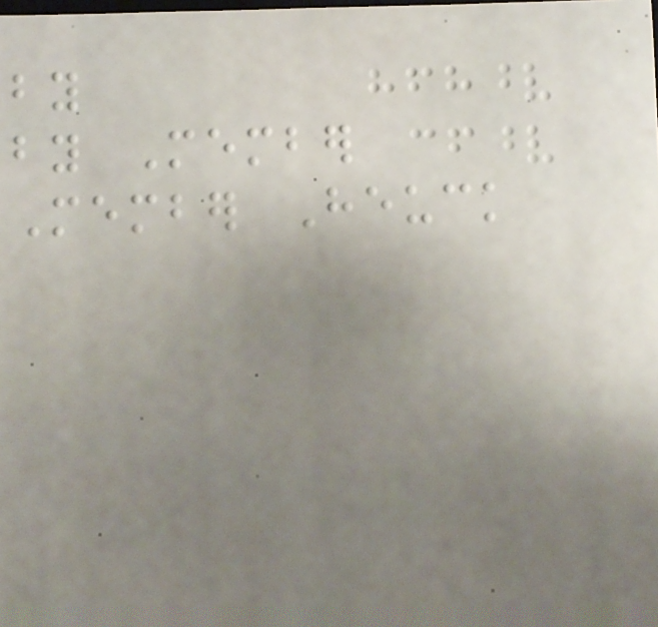by
by Member
Member Heuck
